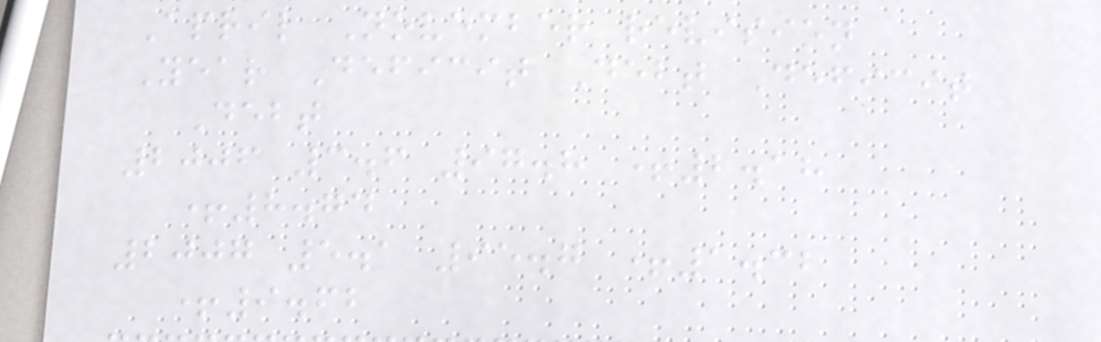April November revision
Year Deficit Debt Deficit
Debt
2006 3.6 97.8 +2.18
+8.74
2007 5.1 95.7 +1.32
+9.62
